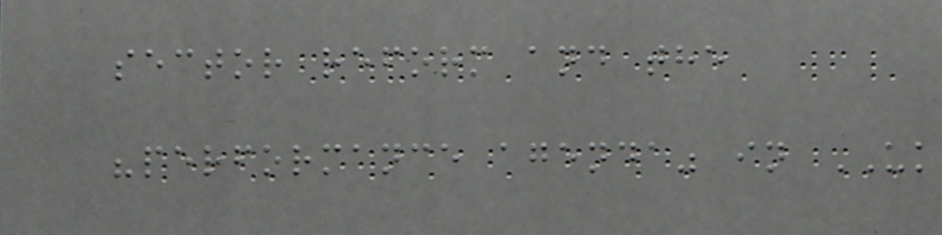sector reform and the
"performance agenda" in UK
